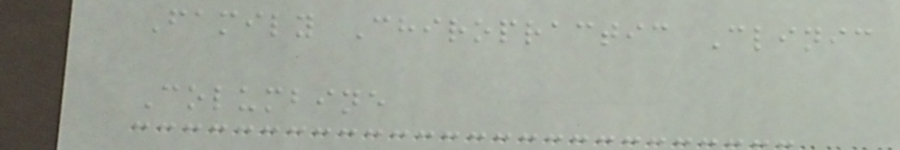Family Chiropractic Clinic
Columbine
